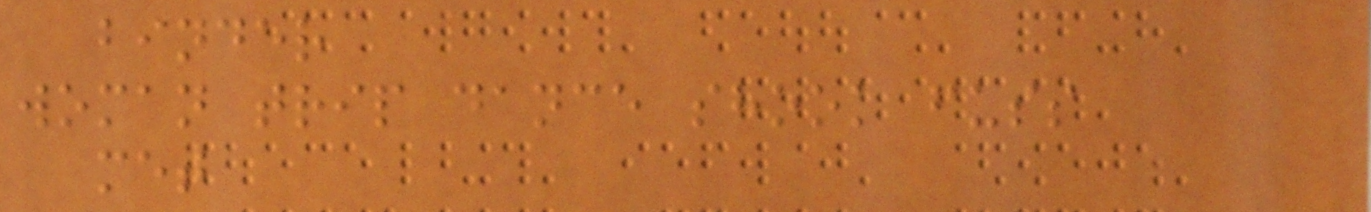binder
woman trip dance shook fuss
met
